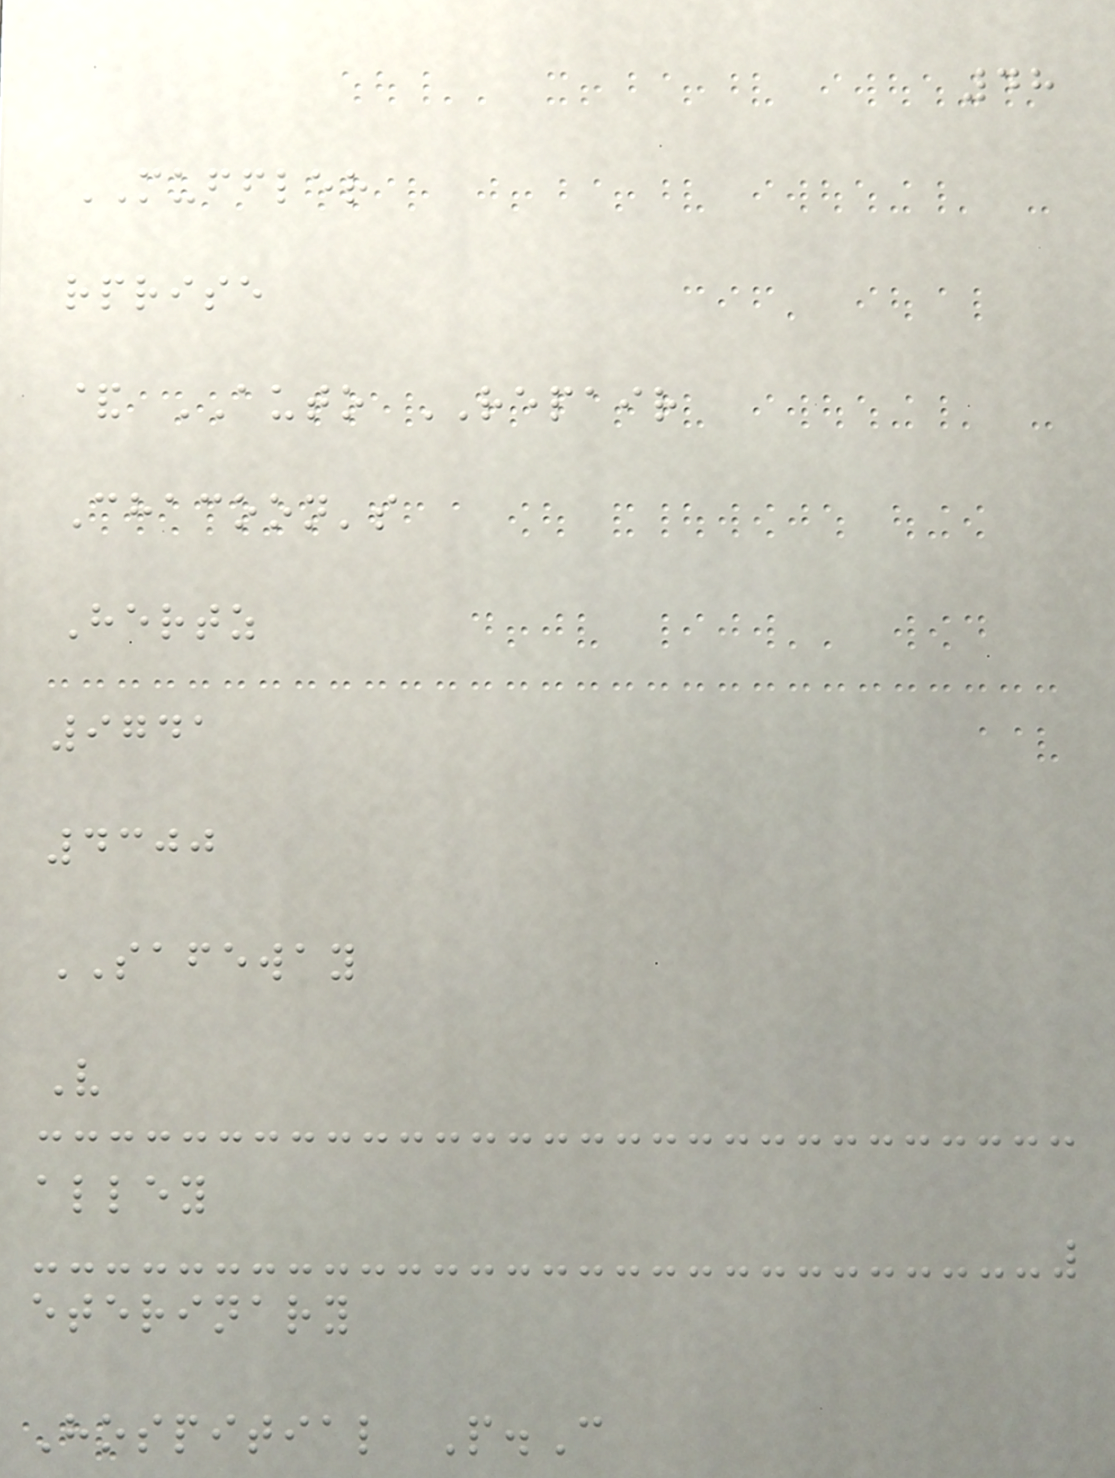48
MUFFLER
rprise
& AUTO REPAIR
Chacoon's
Hertz
9741
4300
SAFEWAY
V
alley
eterinary
Hospitial P.C
